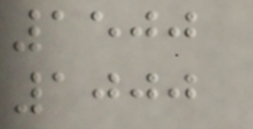1500
1000
